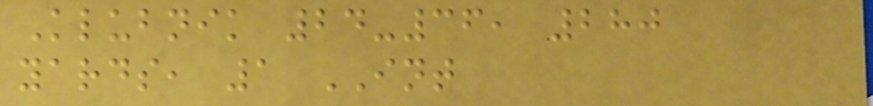Klubnik 24-36, 280
yards, 1 INT
